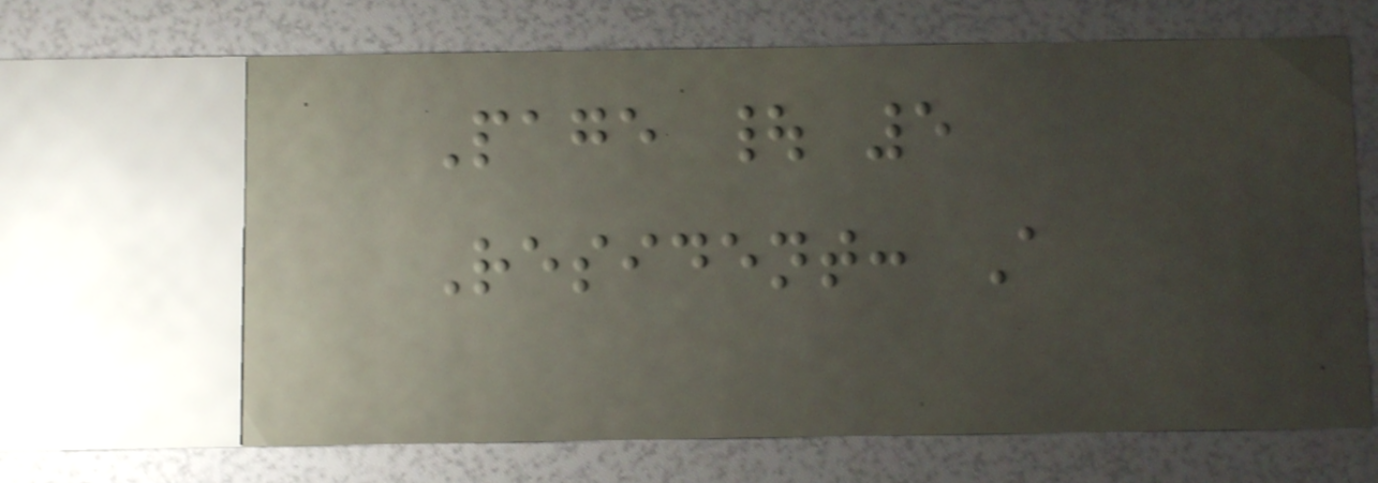Page | 5
Resident: A
